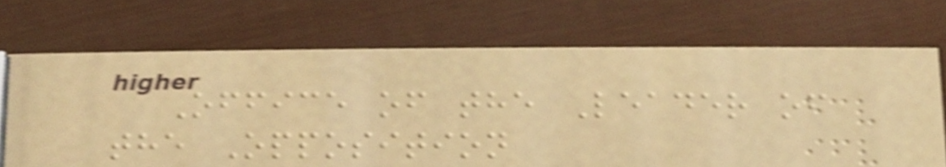Office of the Leader of
the Opposition
